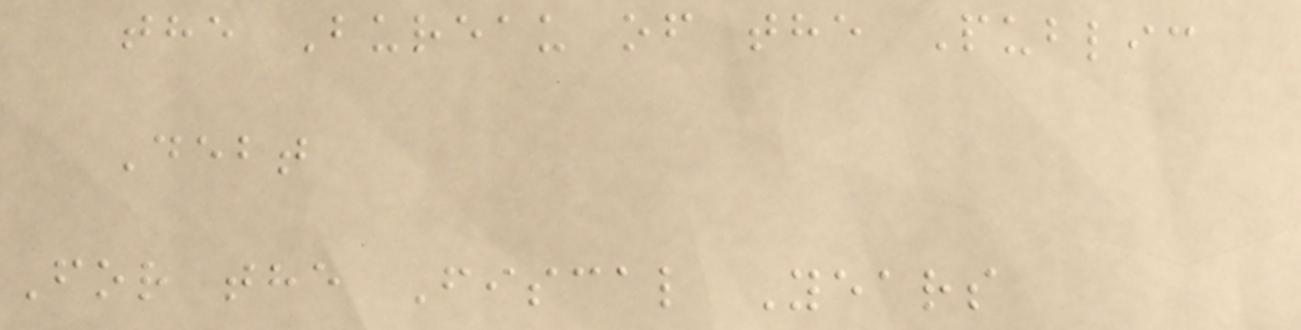the Bureau of the Public
Debt
For the Fiscal Years
